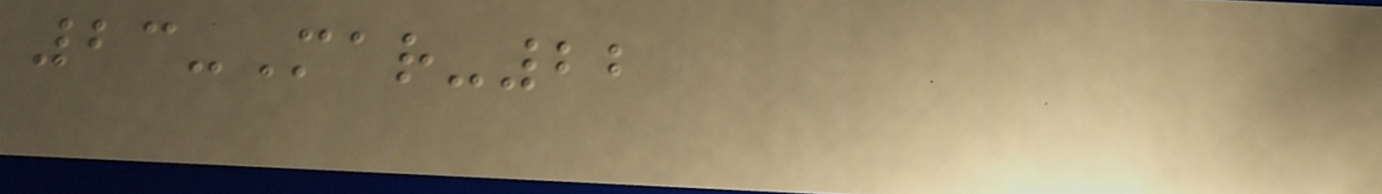23-Mar-22
